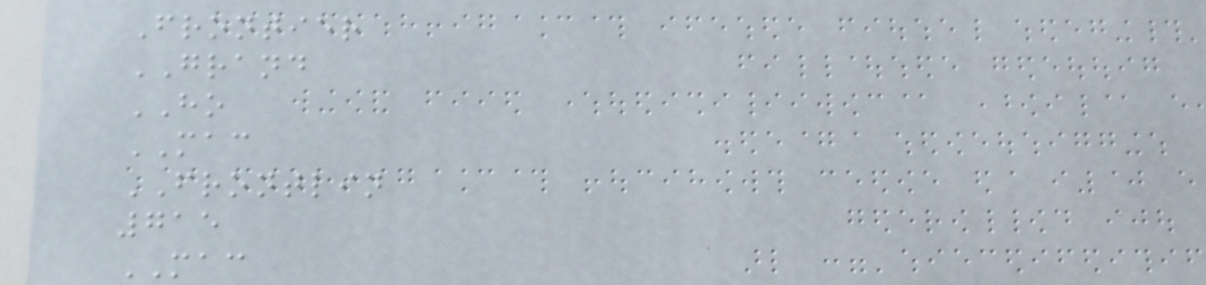Frontier
GRAND
HO
MAC
FRONTLIN
715
MAC
